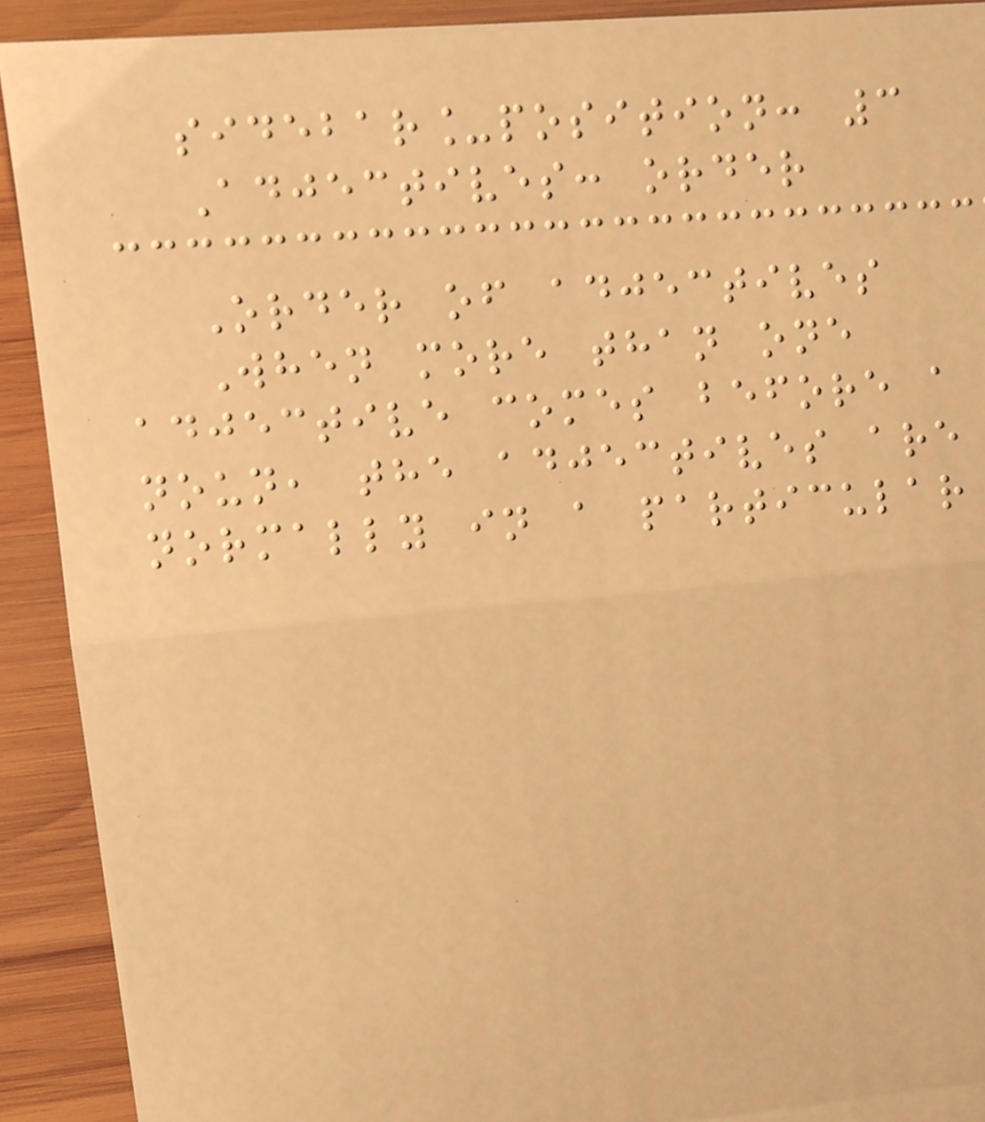sidebar_position: 3
Adjectives: order
Order of adjectives
When more than one
adjective comes before a
noun, the adjectives are
normally in a particular
